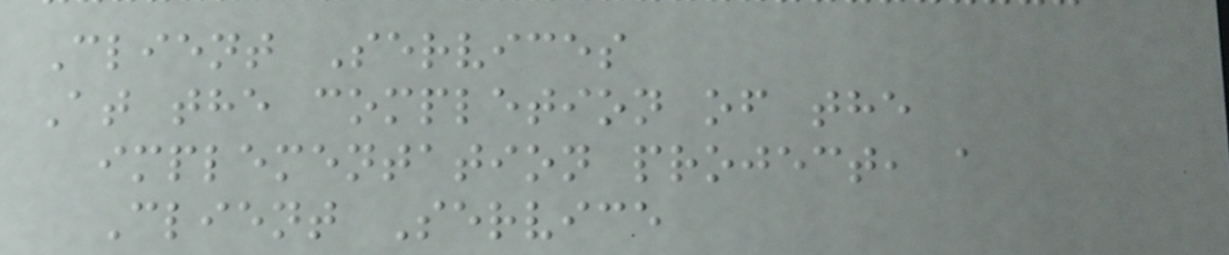Client Services
At the completion of the
implementation project, a
Client Service
